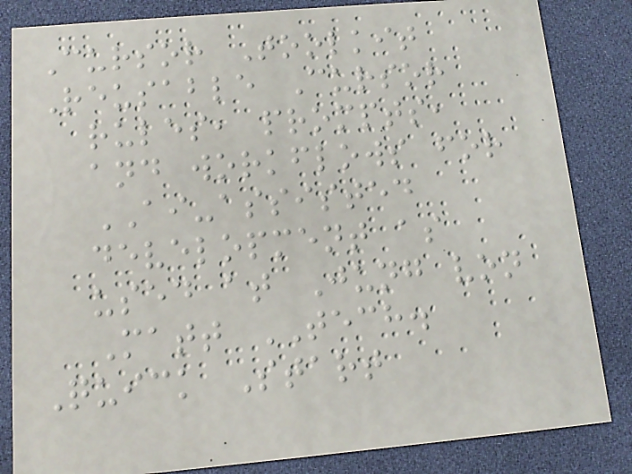Cursor Toolkit
Reusable Cursor
rules, prompts,
and workflows for
AI-assisted
development as
used at Jung von
Matt TECH.
Quick Start
